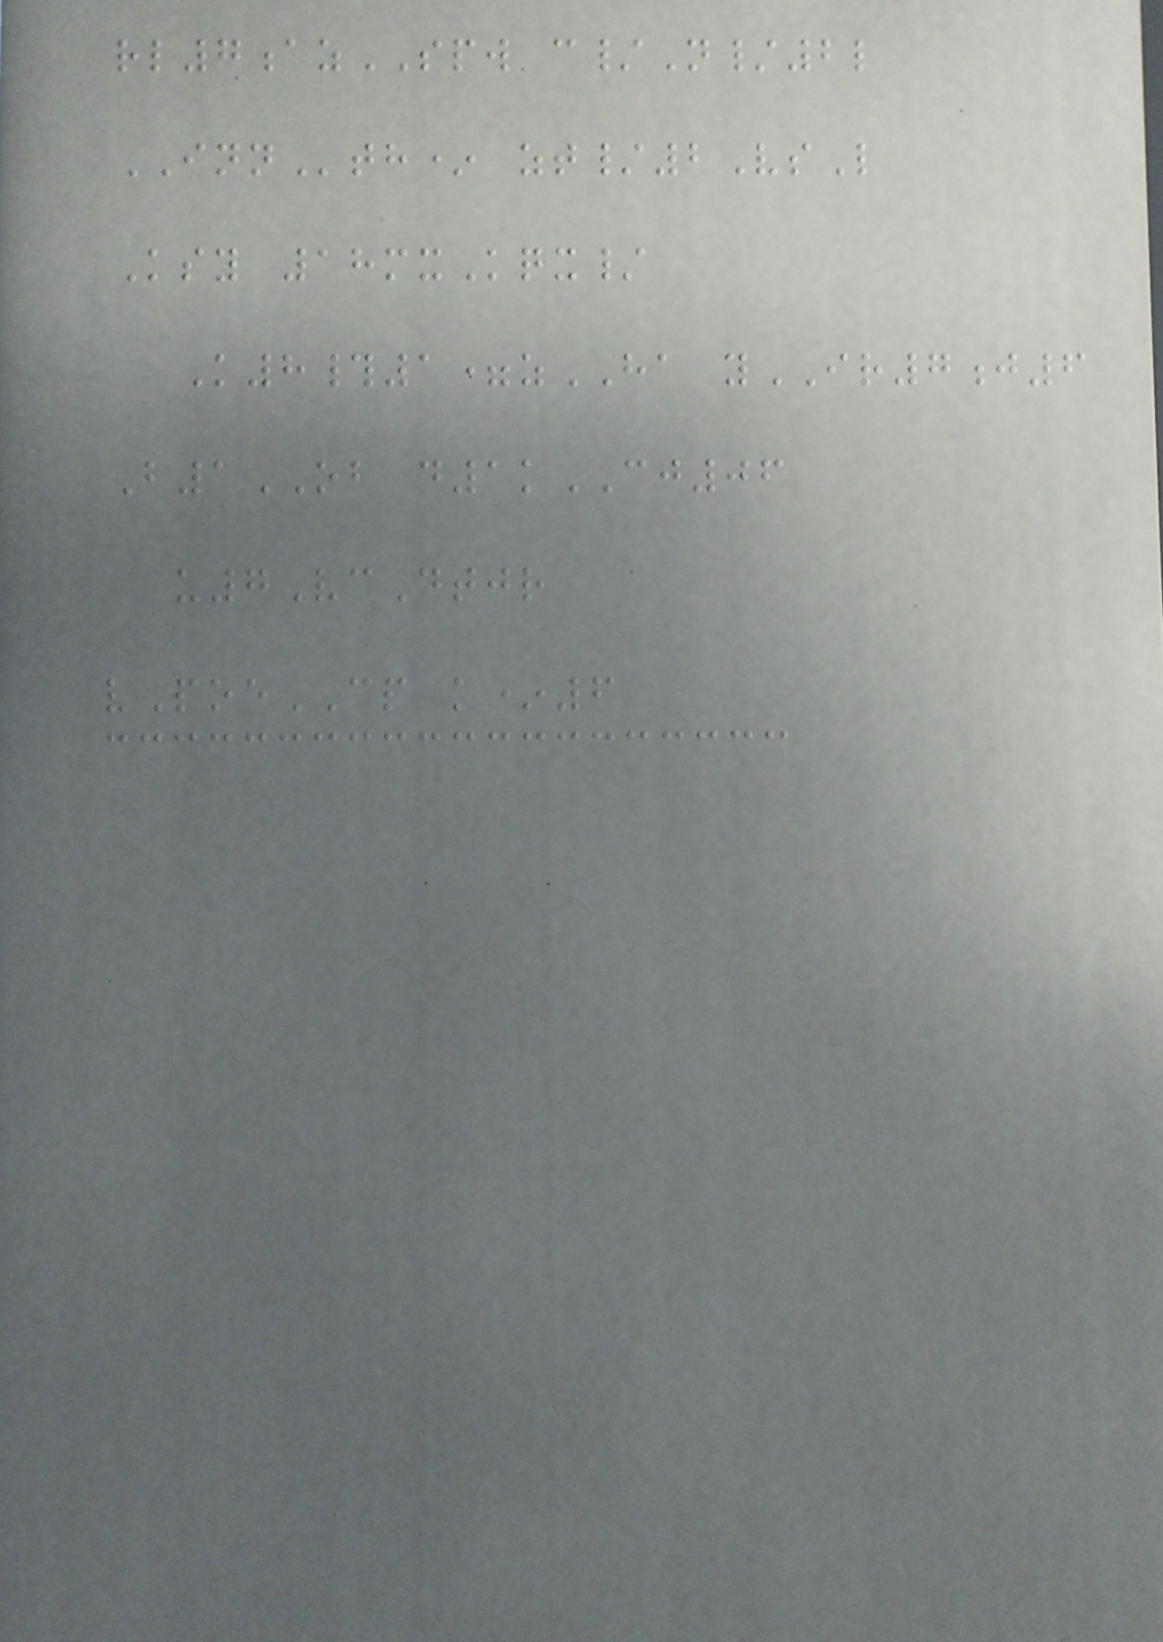rl7azSPW c/N/2l
INNth* zt/2VsL
Ksy 18mxKqx/
K8#1=zHA yIR7j6
B1OB d1kCJ06
u7VcDtjr
vPoeCP k*6
